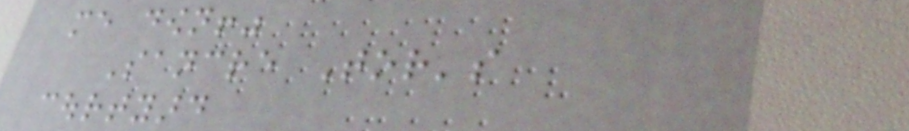me down!"
Sancre Tor's
courtyard
